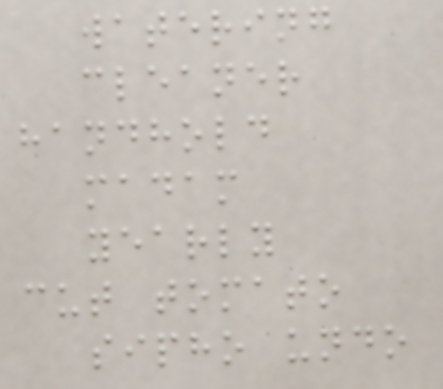watering
cleaner
handhold
madam
yearly
cut tomato
sipho undo
